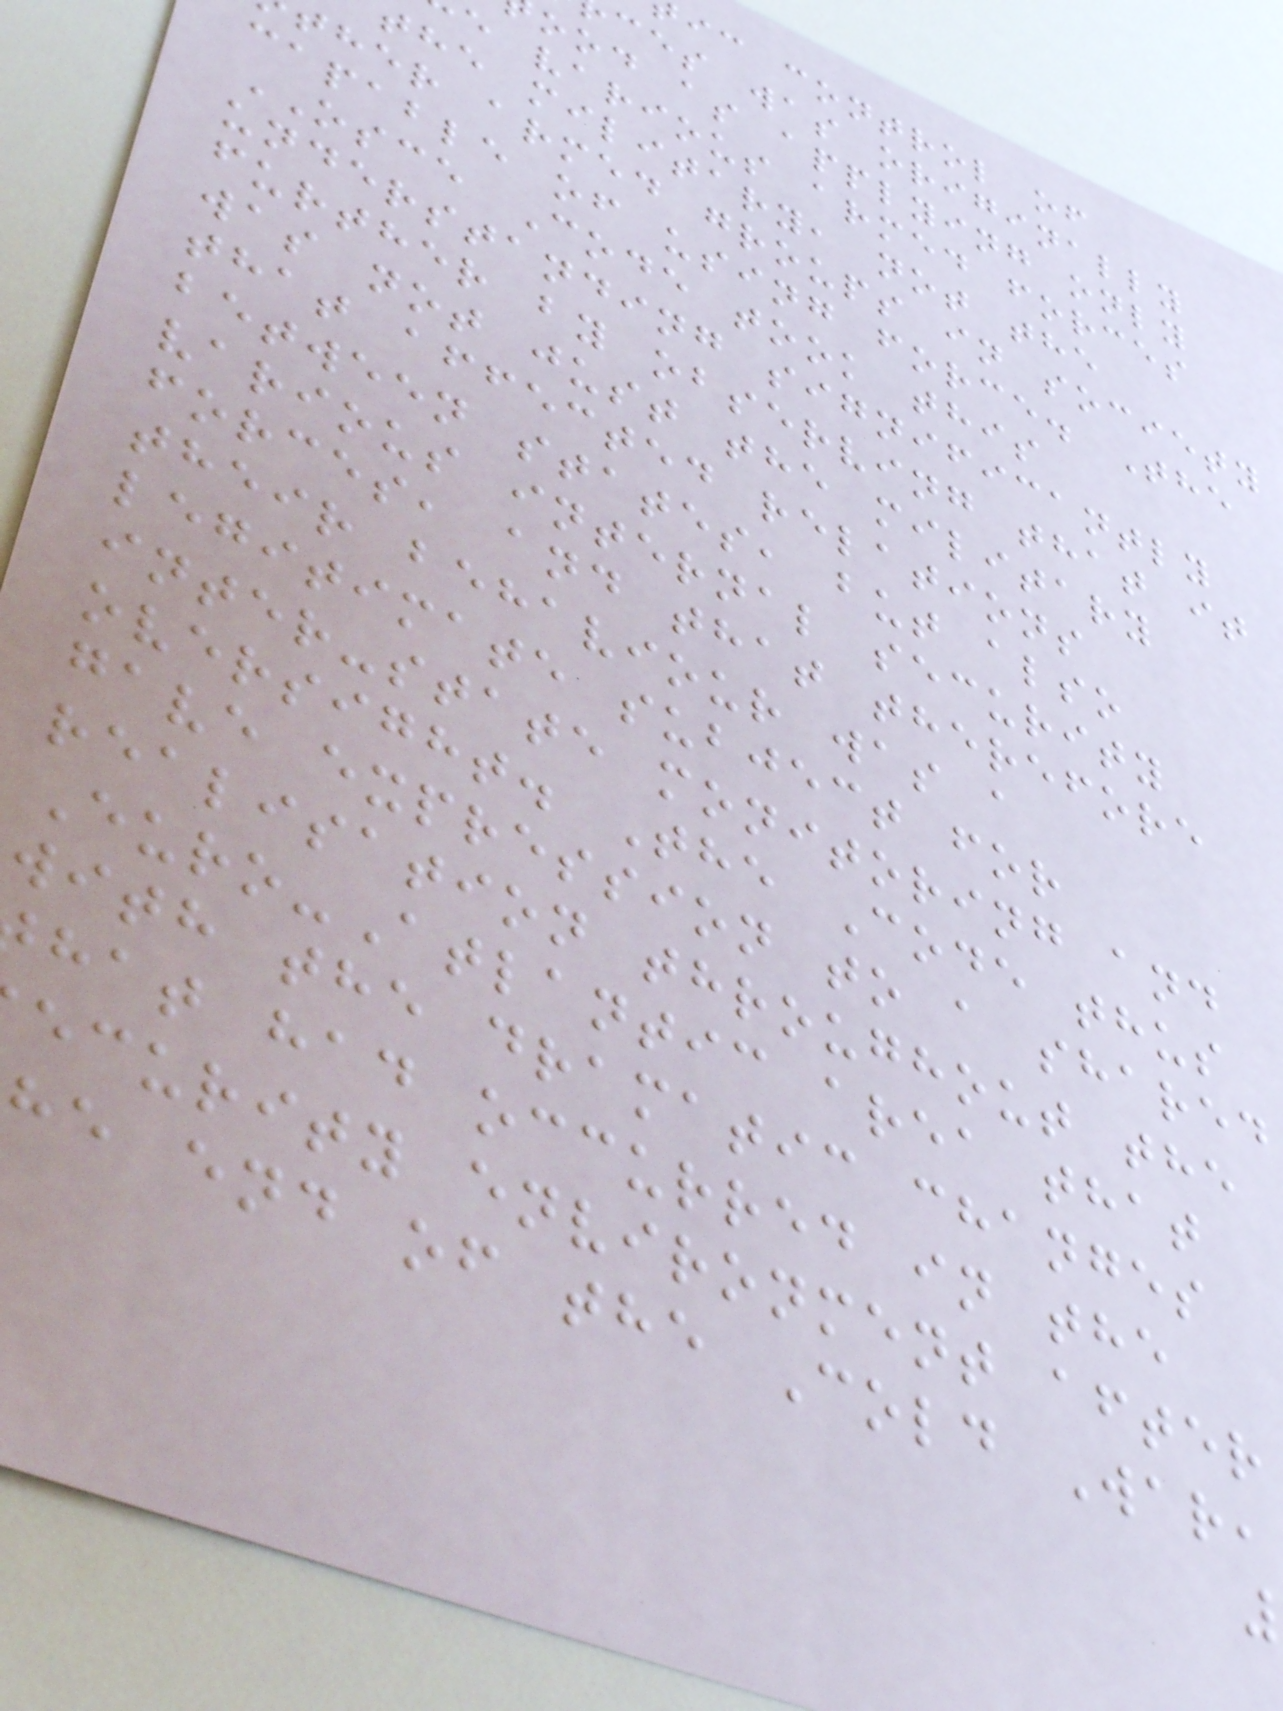ic control of
ces was originally
ood as applying only
e various armed forces
the military, not the
ther armed groups in society
capable of using force. The
OSCE Code took this
understanding significantly
further by observing that it
was not just the military
that affected relations
between states, but also
various internal security
forces, and that therefore
their behaviour was a
legitimate subject for
inter-state monitoring and
oversight. The Code thus
gave expression to a shared
realisation throughout the
Euro-Atlantic area that
with the dramatic changes
hat had occurred in the
ecurity environment after
he end of the Cold War,
